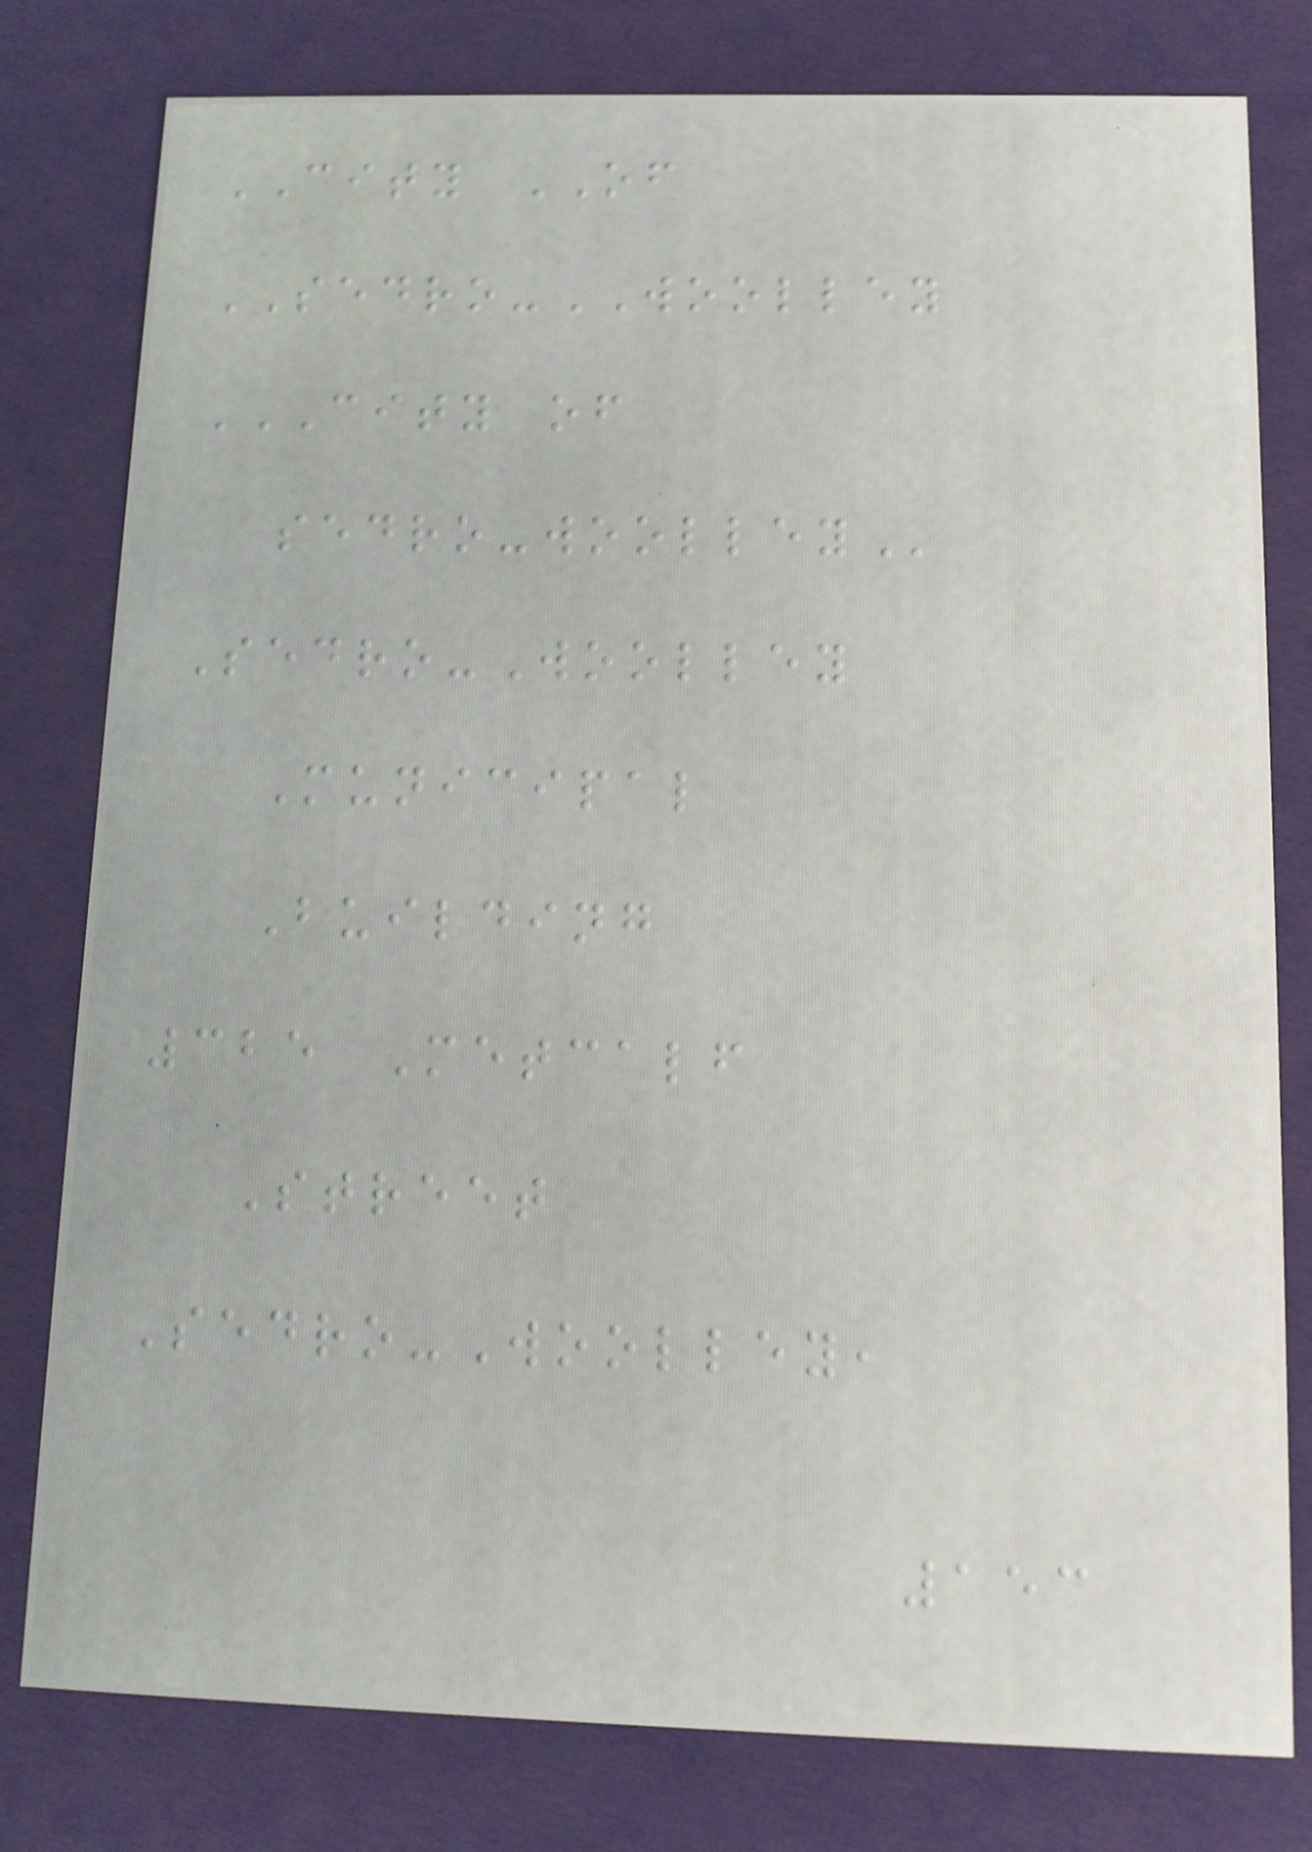CITY OF
SEDRO-WOOLLEY
CITY OF
SEDRO-WOOLLEY
Sedro-Woolley
Municipal
Building
325 Metcalf
Street
Sedro-Woolley,
153
